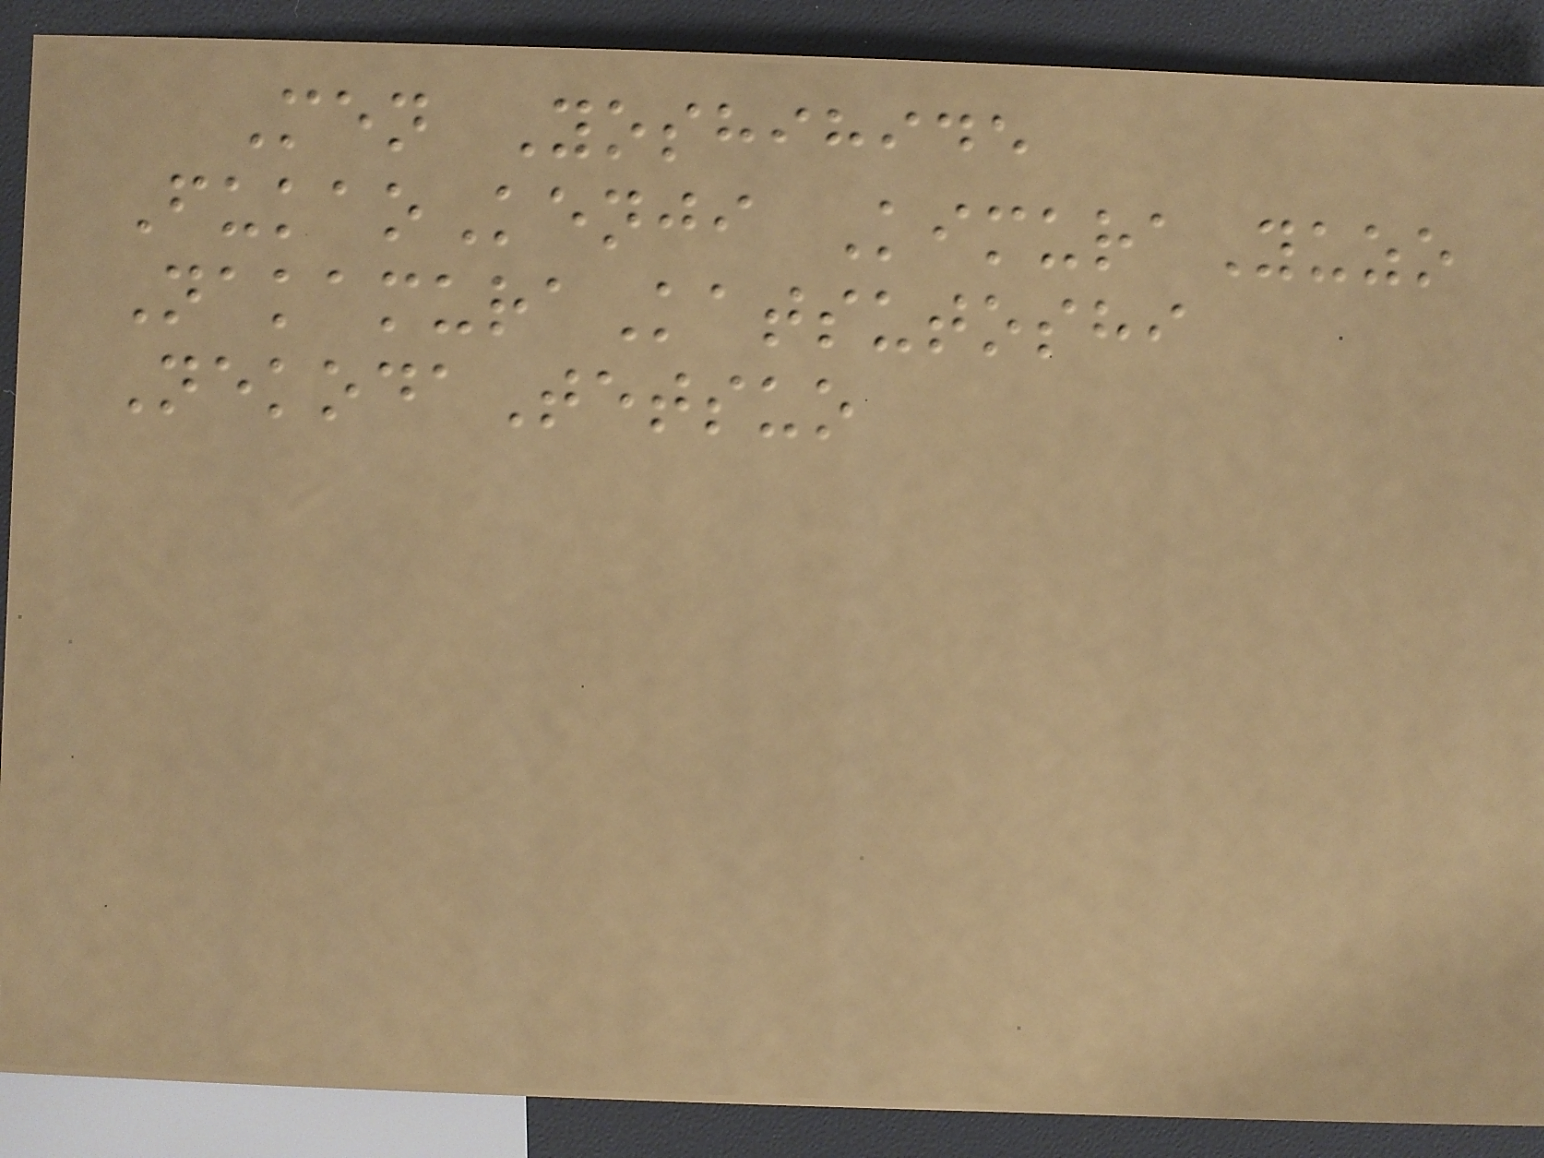Men Yoshihide
FukaoKenji KimuraYuzo
NakamuraKatsutoshi
NekodaTetsuo
